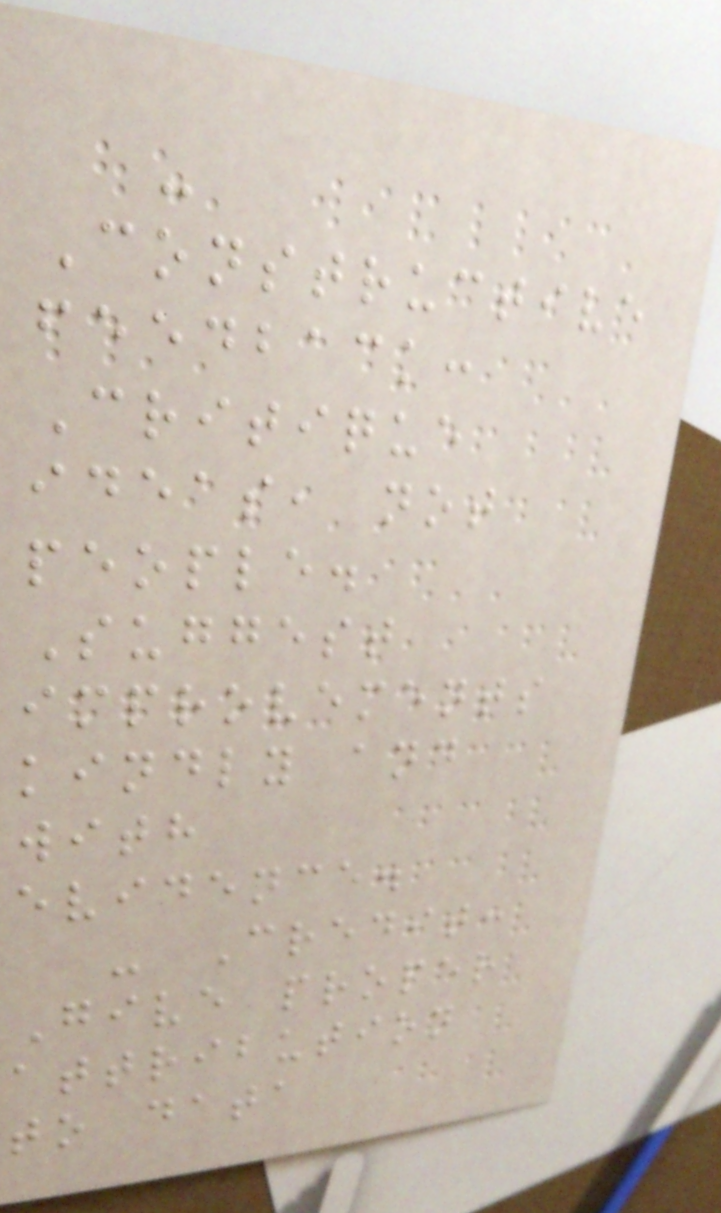-
Constructive
feedback:
Critique
ideas, not
people.
Suggest
improvements
kindly and
with
evidence.
- Credit:
Give proper
attribution
to data
